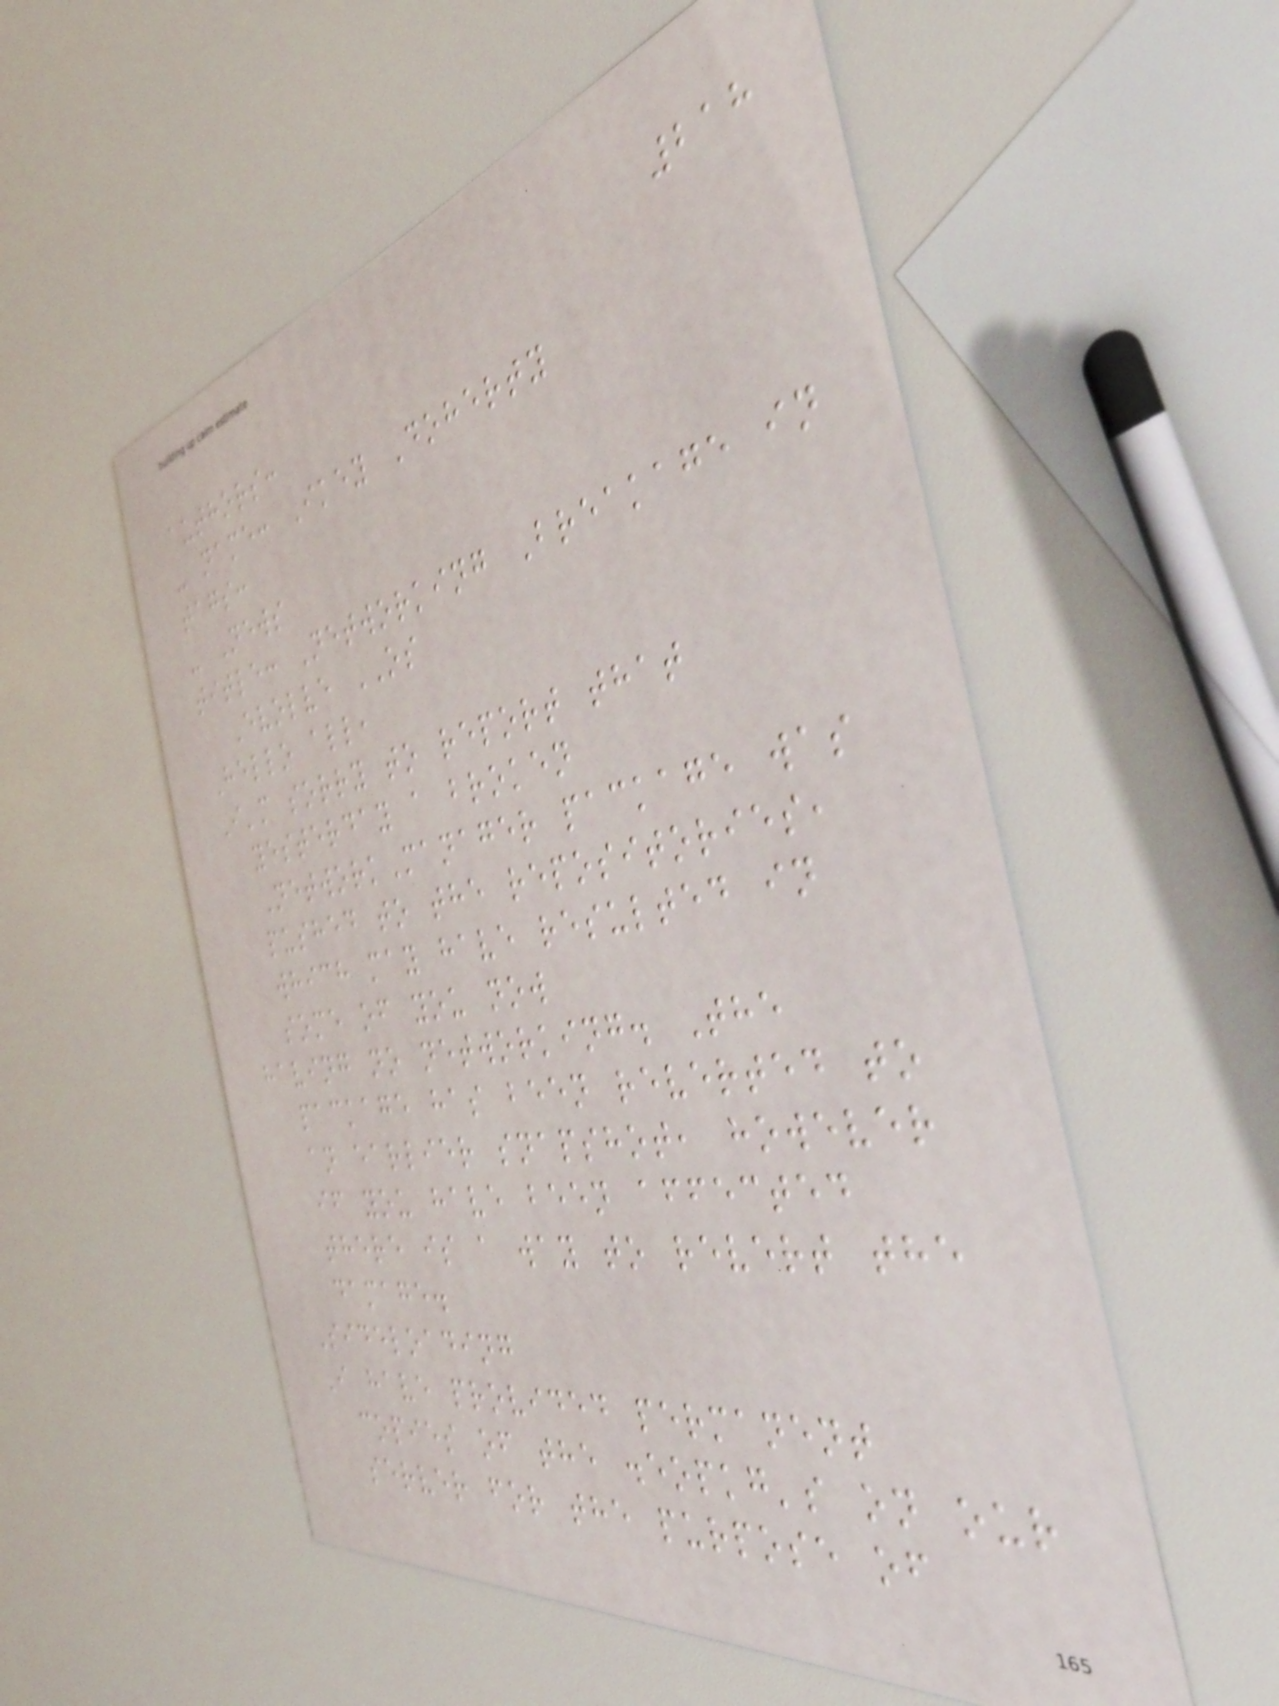218
authors:
- name: Ikey Doherty
tags:
- News
title: Networking Breakage in
Evolve OS
Hello all,
I'm sorry to report that
yesterday a broken
NetworkManager package was
pushed to the repositories,
which may have resulted in
some of you now
having no networking. The
package has been reverted to
an earlier snapshot, however
if you have been affected
there is a way to revert the
damage.
Sideloading
I have provided permanent
copies of the .eopkg's on our
server for the purpose of
